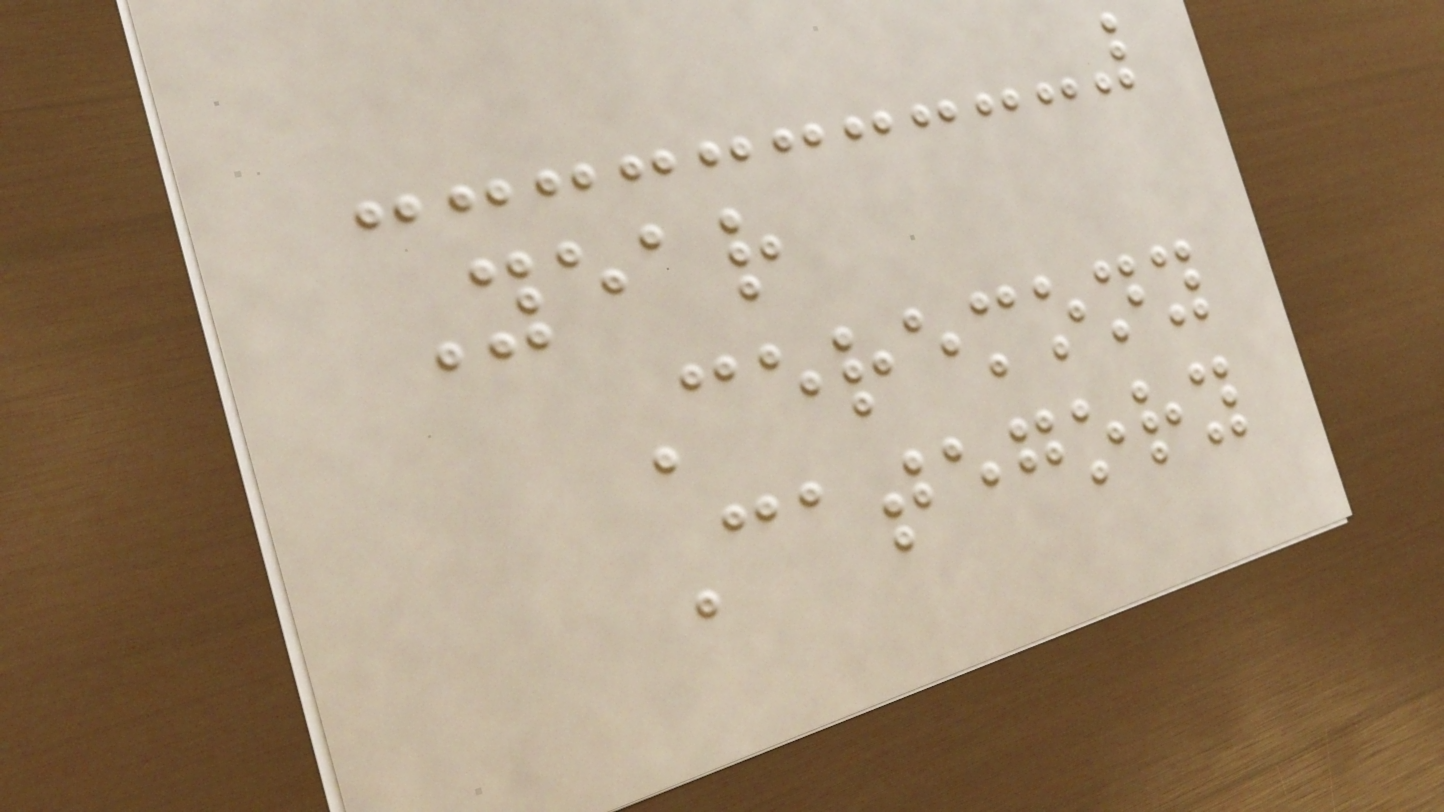Year
Ceremony
Category
